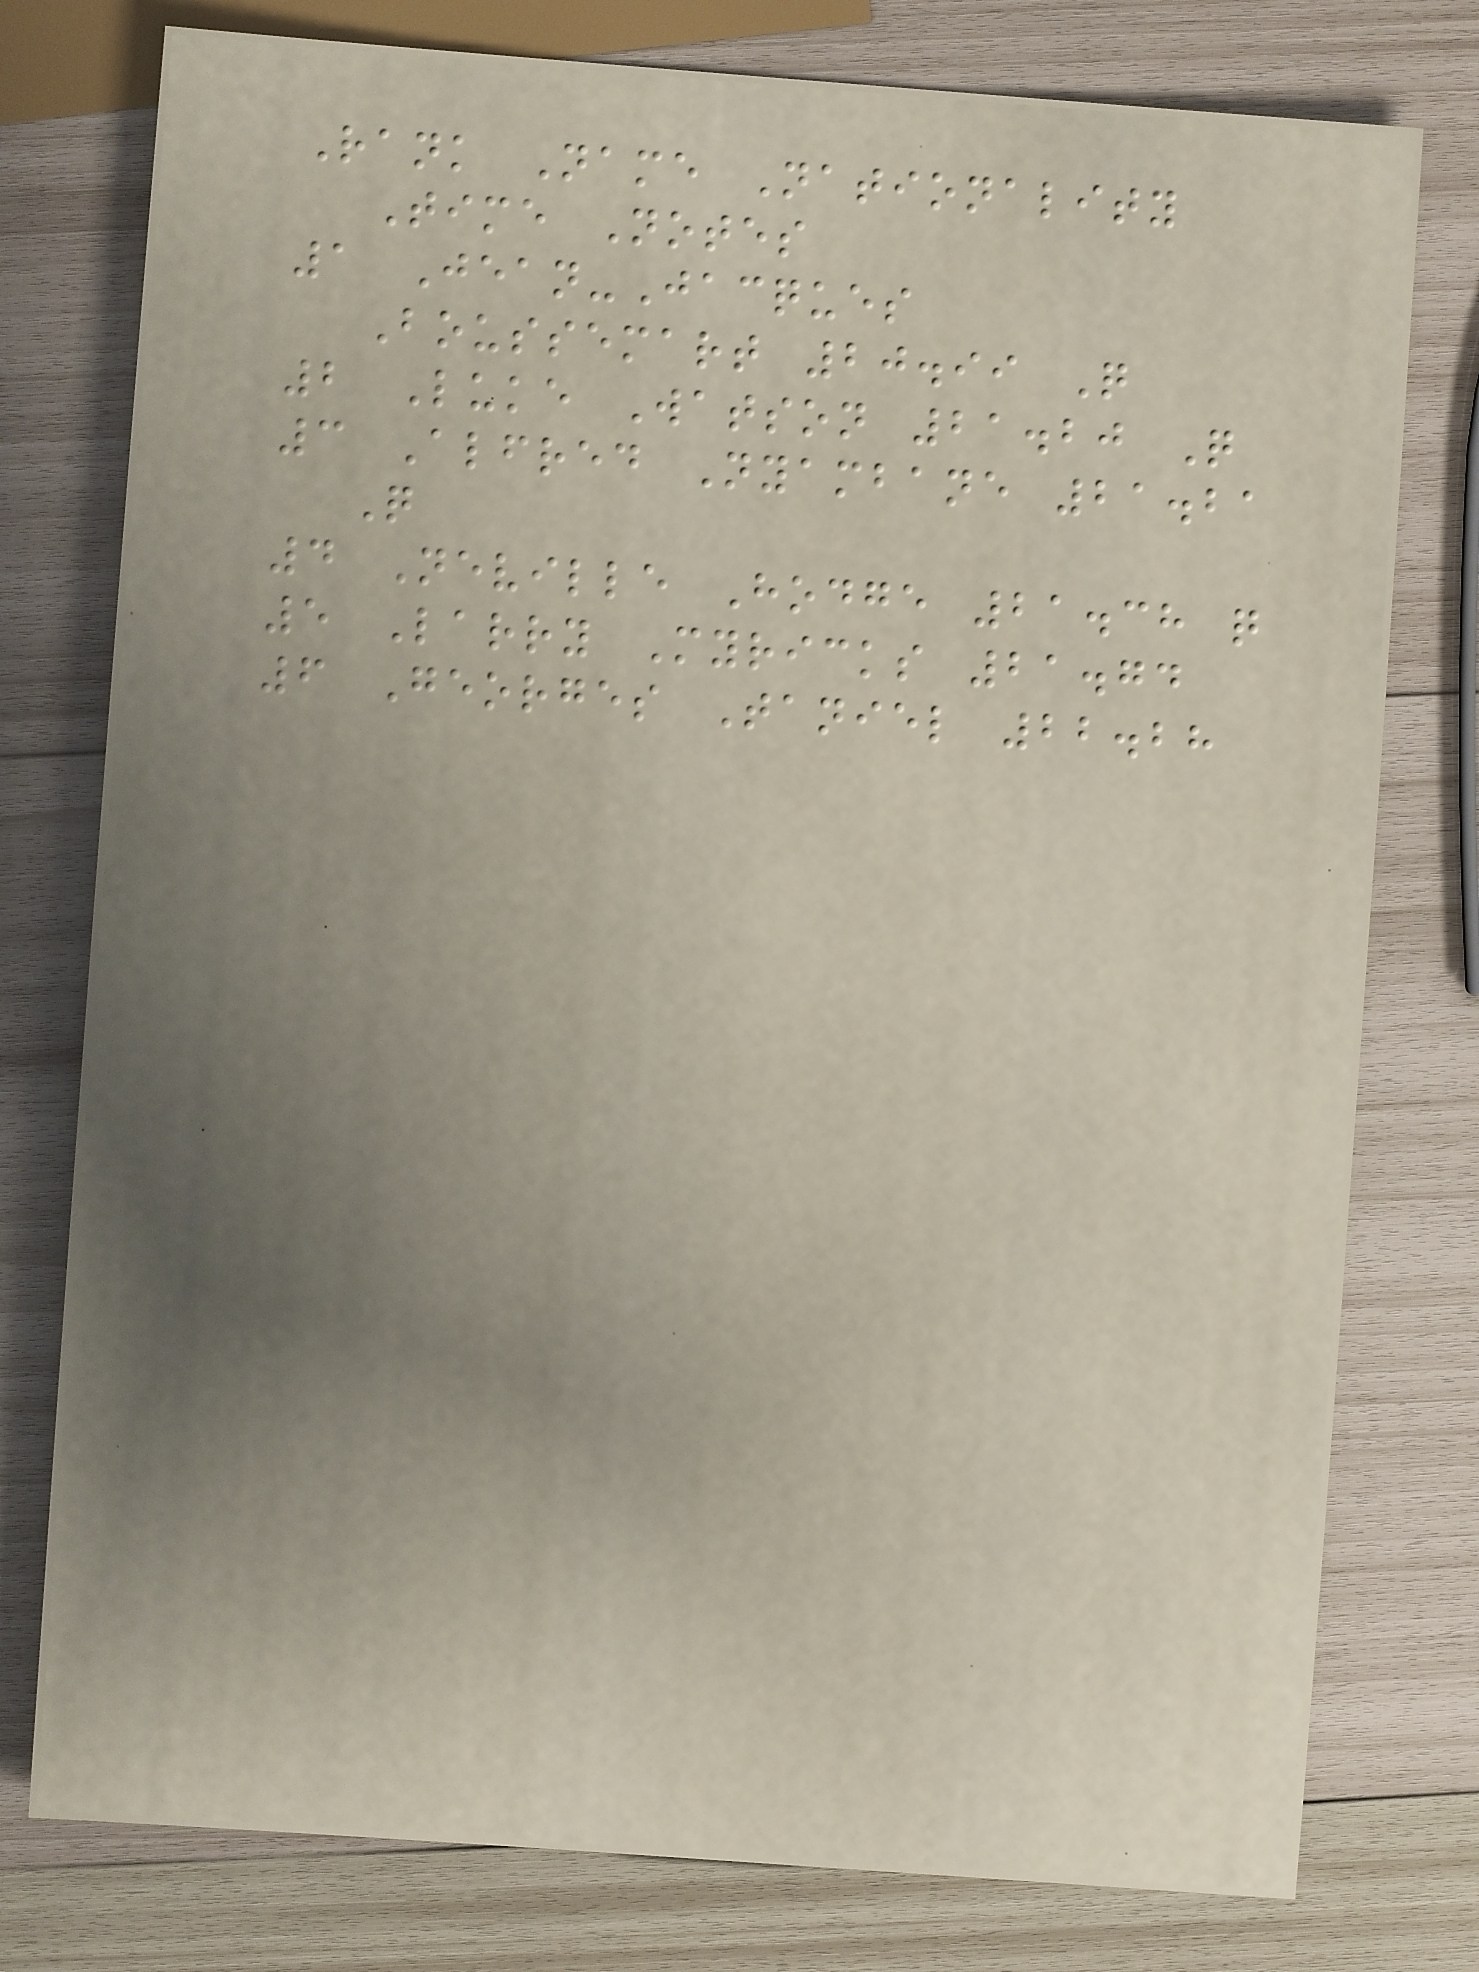Rank Name Nationality
Time Notes
1 Jean-Jacques
Boussemart 20.99 Q
2 Luke Watson 21.20 Q
3 Alfred Nyambane 21.21
Q
4 Neville Hodge 21.38 q
5 Larry Myricks 21.74
6 Georges Taniel 22.28
